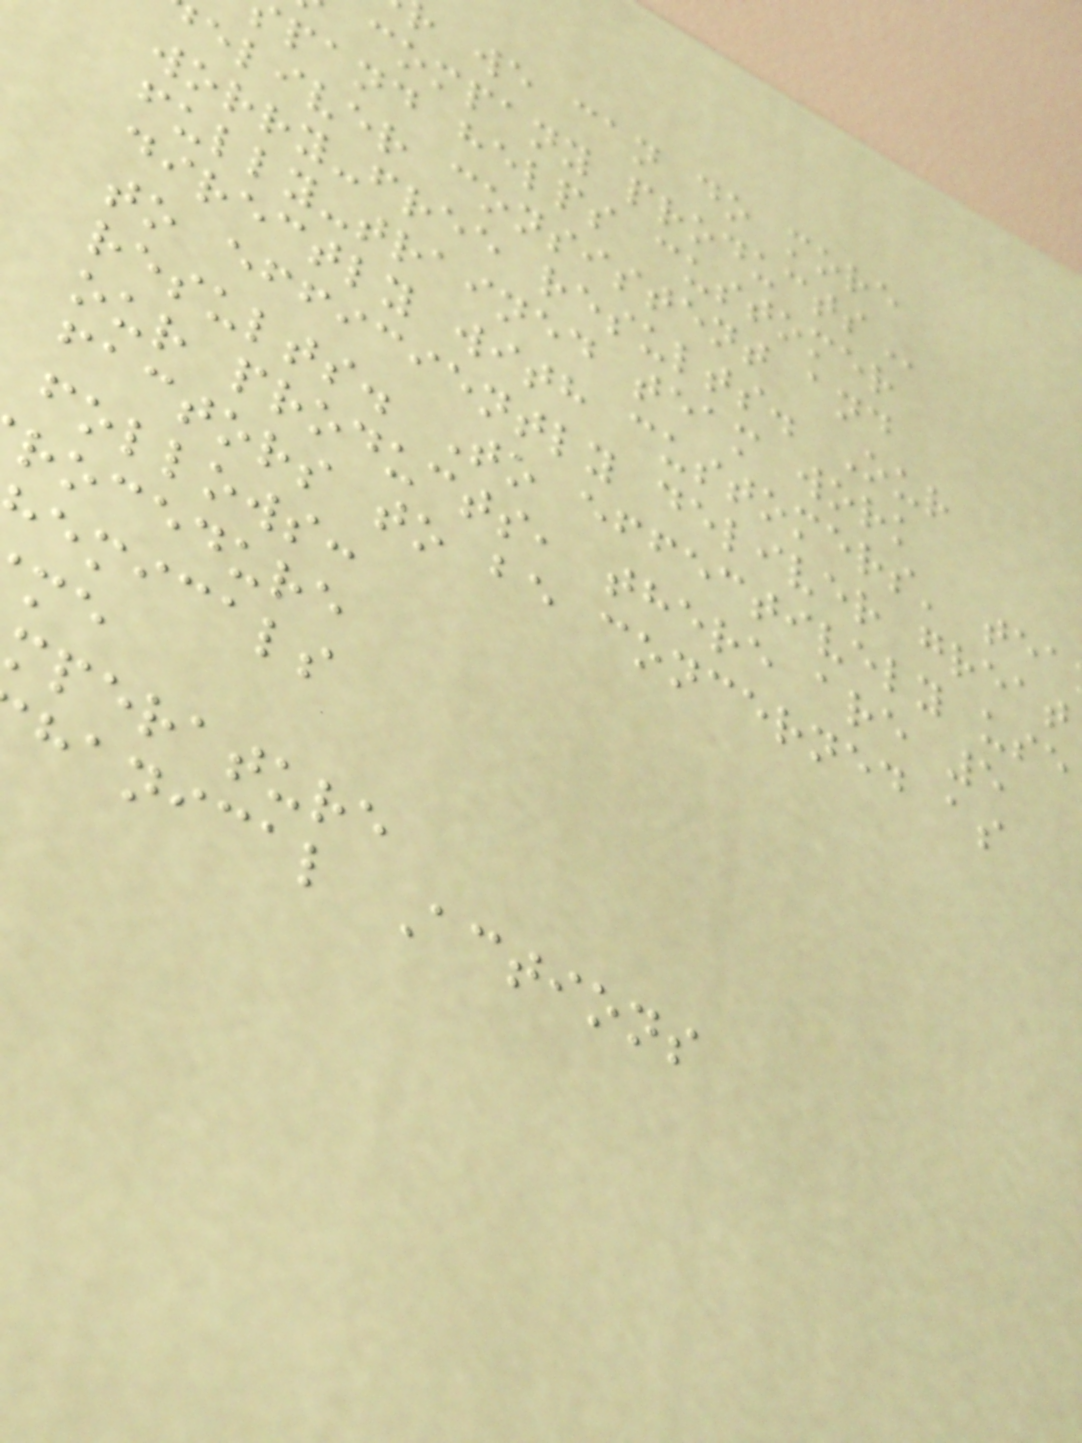we can do more
company
pand helps customer
eliver consistent and
worry-free results. Our
fully-trained team work
directly with customers' tea
to efficiently deliver great
results. To effectively use
our products, there are 5
factors to be concerned as
follows:
rocedure
emicals
mperature
hanical Actions
